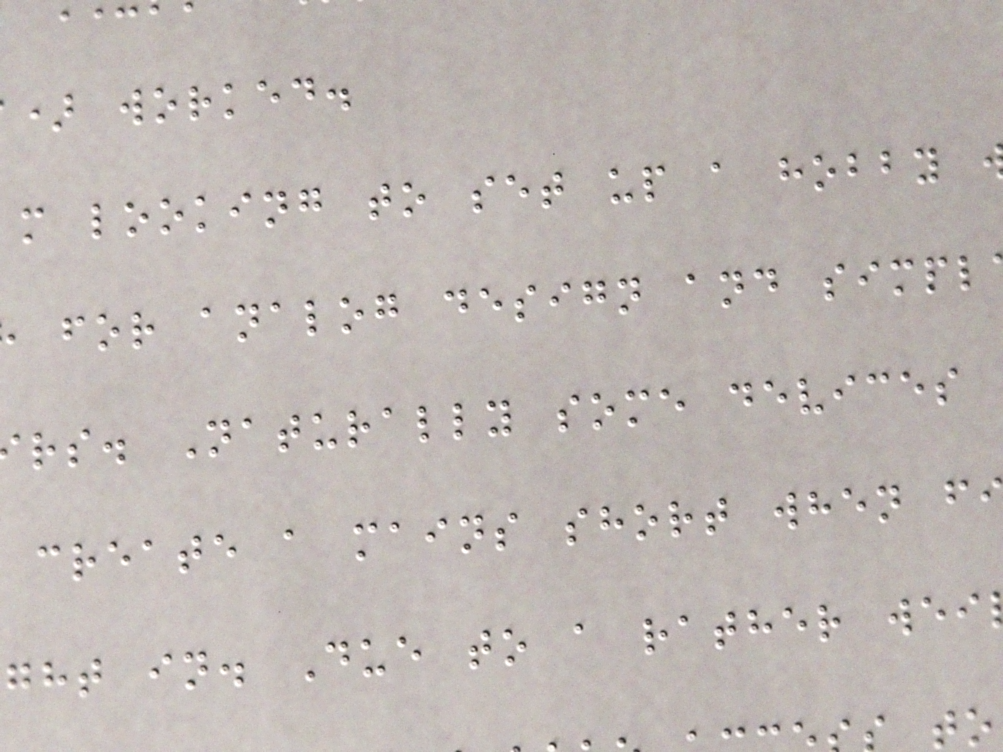) worked.
m looking to set up a hobby
for analog design and simpl
rs. Naturally some devices
create a mains short when f
ght in. Due to a rather wei
